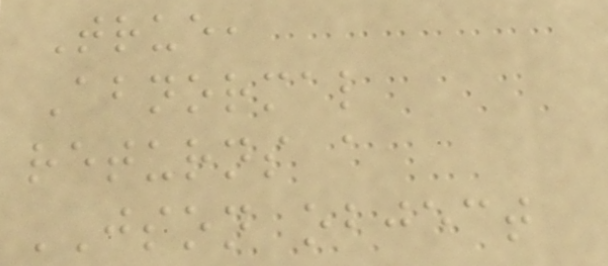True,
Abnormal
returns a
JSON object
